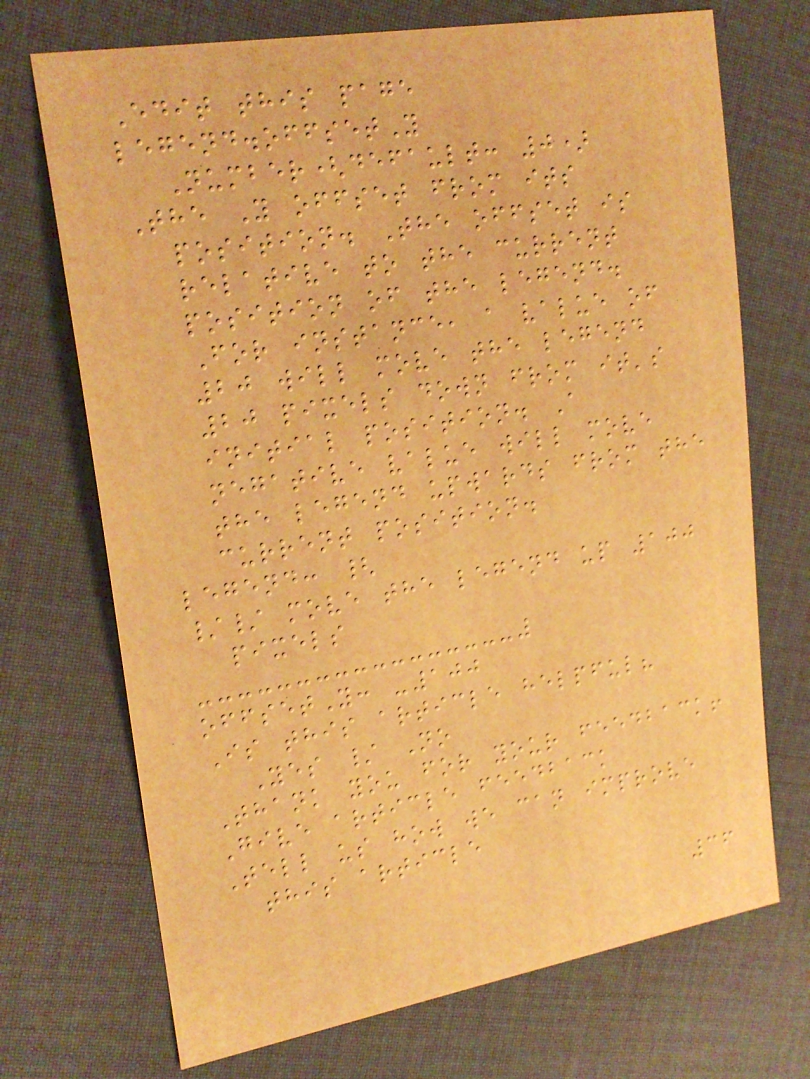Edit this page
legend.offsetY
Number(default: 0)
The Y offset from its
position. The offset is
relative to the current
position of the legend.
For instance, a value of
20 will move the legend
20 pixels down from it's
initial position. A
negative value will move
the legend upwards from the
current position.
legend: {
// move the legend up 100
pixels
offsetY: -100
Is this article helpful?
Yes / No
Thank you for your feedback!
Give article feedback
Tell us how we can improve
this article
36
